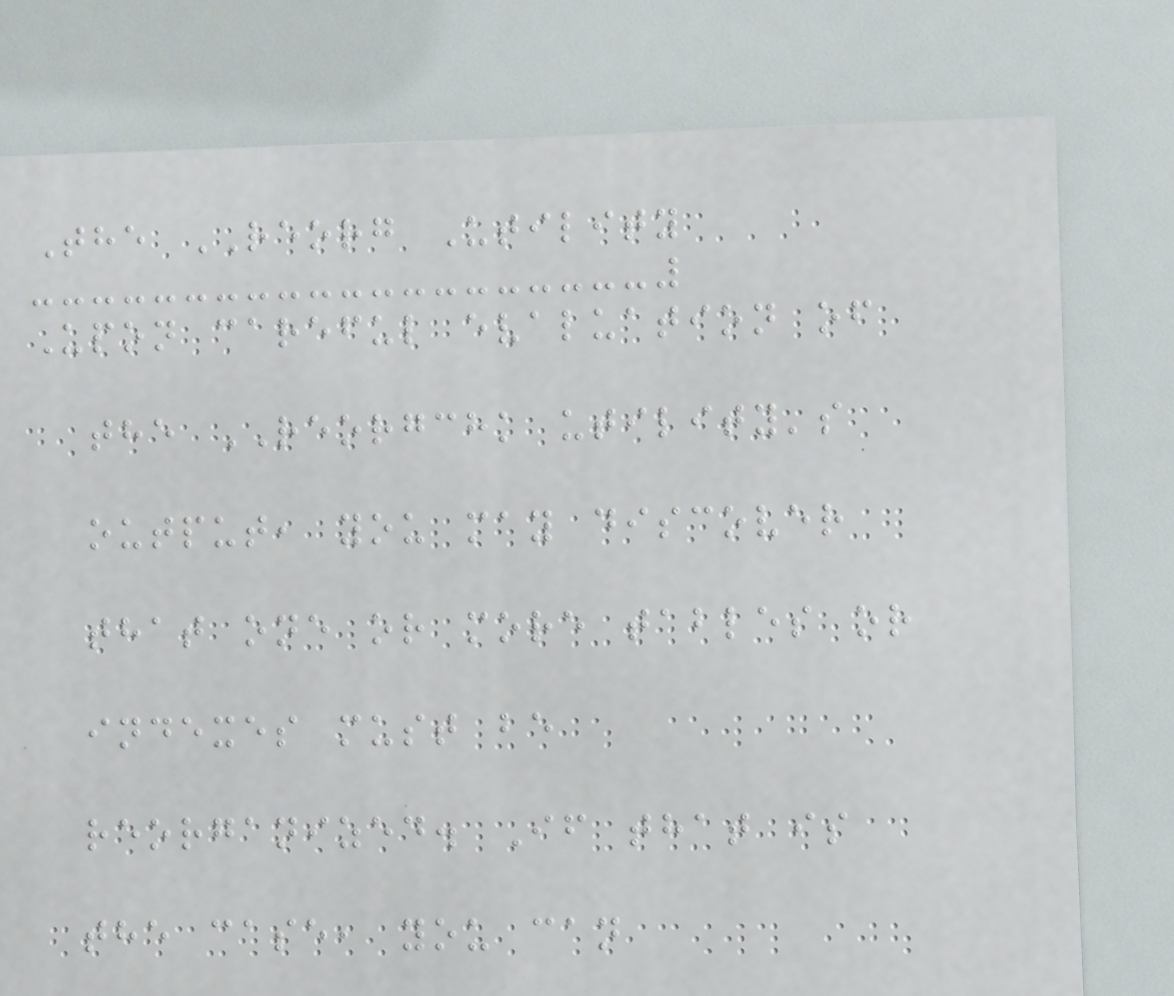The REORG Utility
Upon careful evaluation of
the REORGCHK utility's
output, you may discover
that one or more tables or
indexes must be
reorganized. If that is
the case, you can
